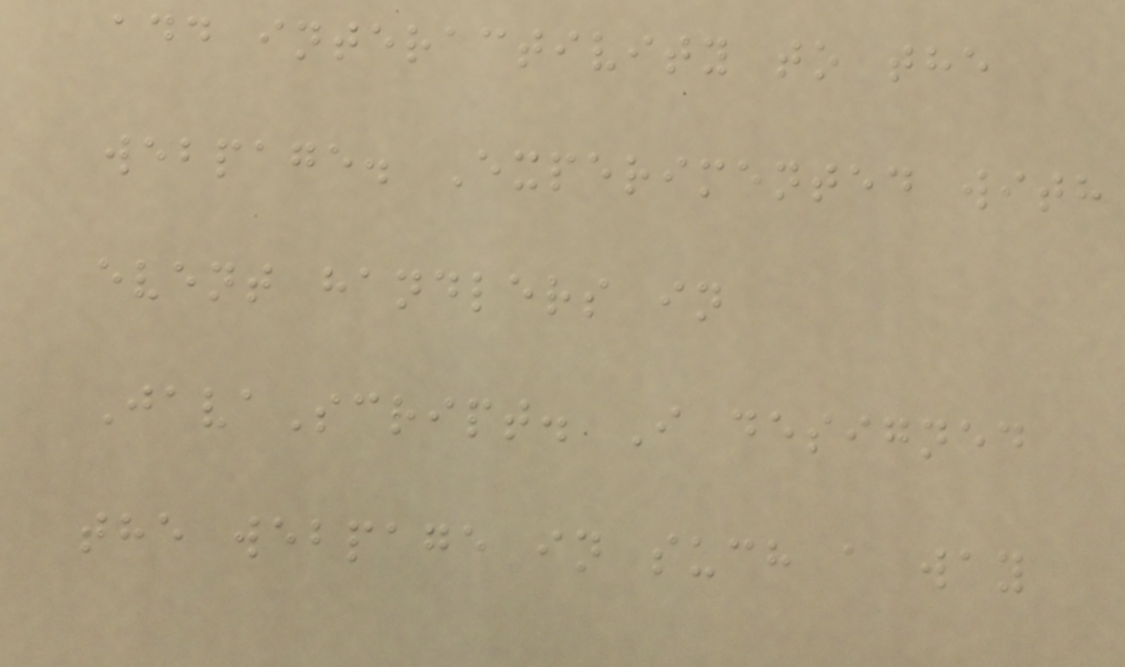add interactivity to the
webpage. Experimented with
event handlers in
JavaScript. I designed
the webpage in such a way
